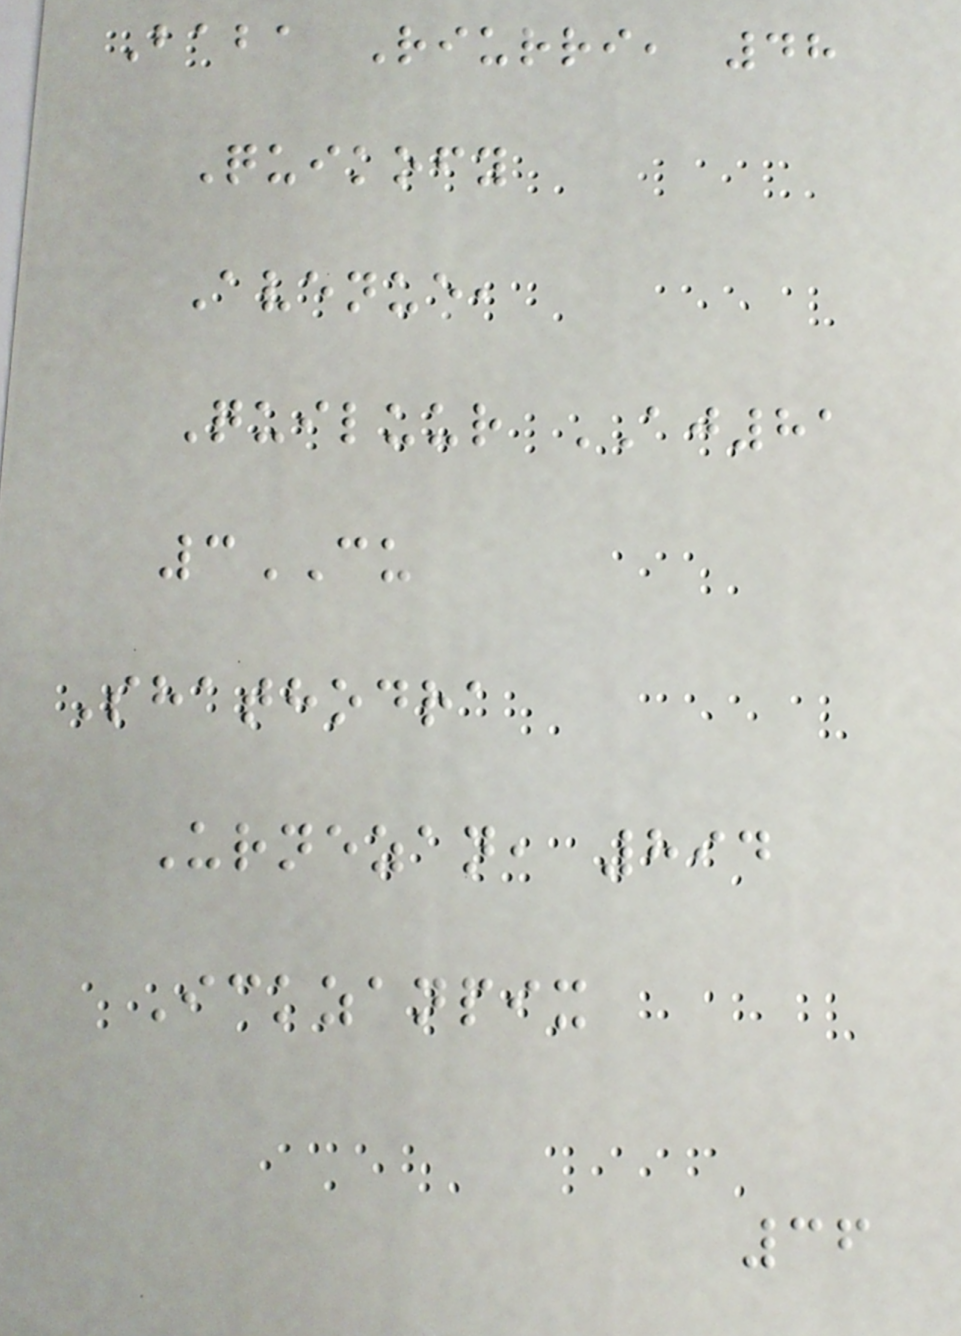Baba Riurri, 48
Quikofy
Avenue,
Quiluur AJ81
3CU
Shathodra
Urnezan, 894
Ickzanpix
36
